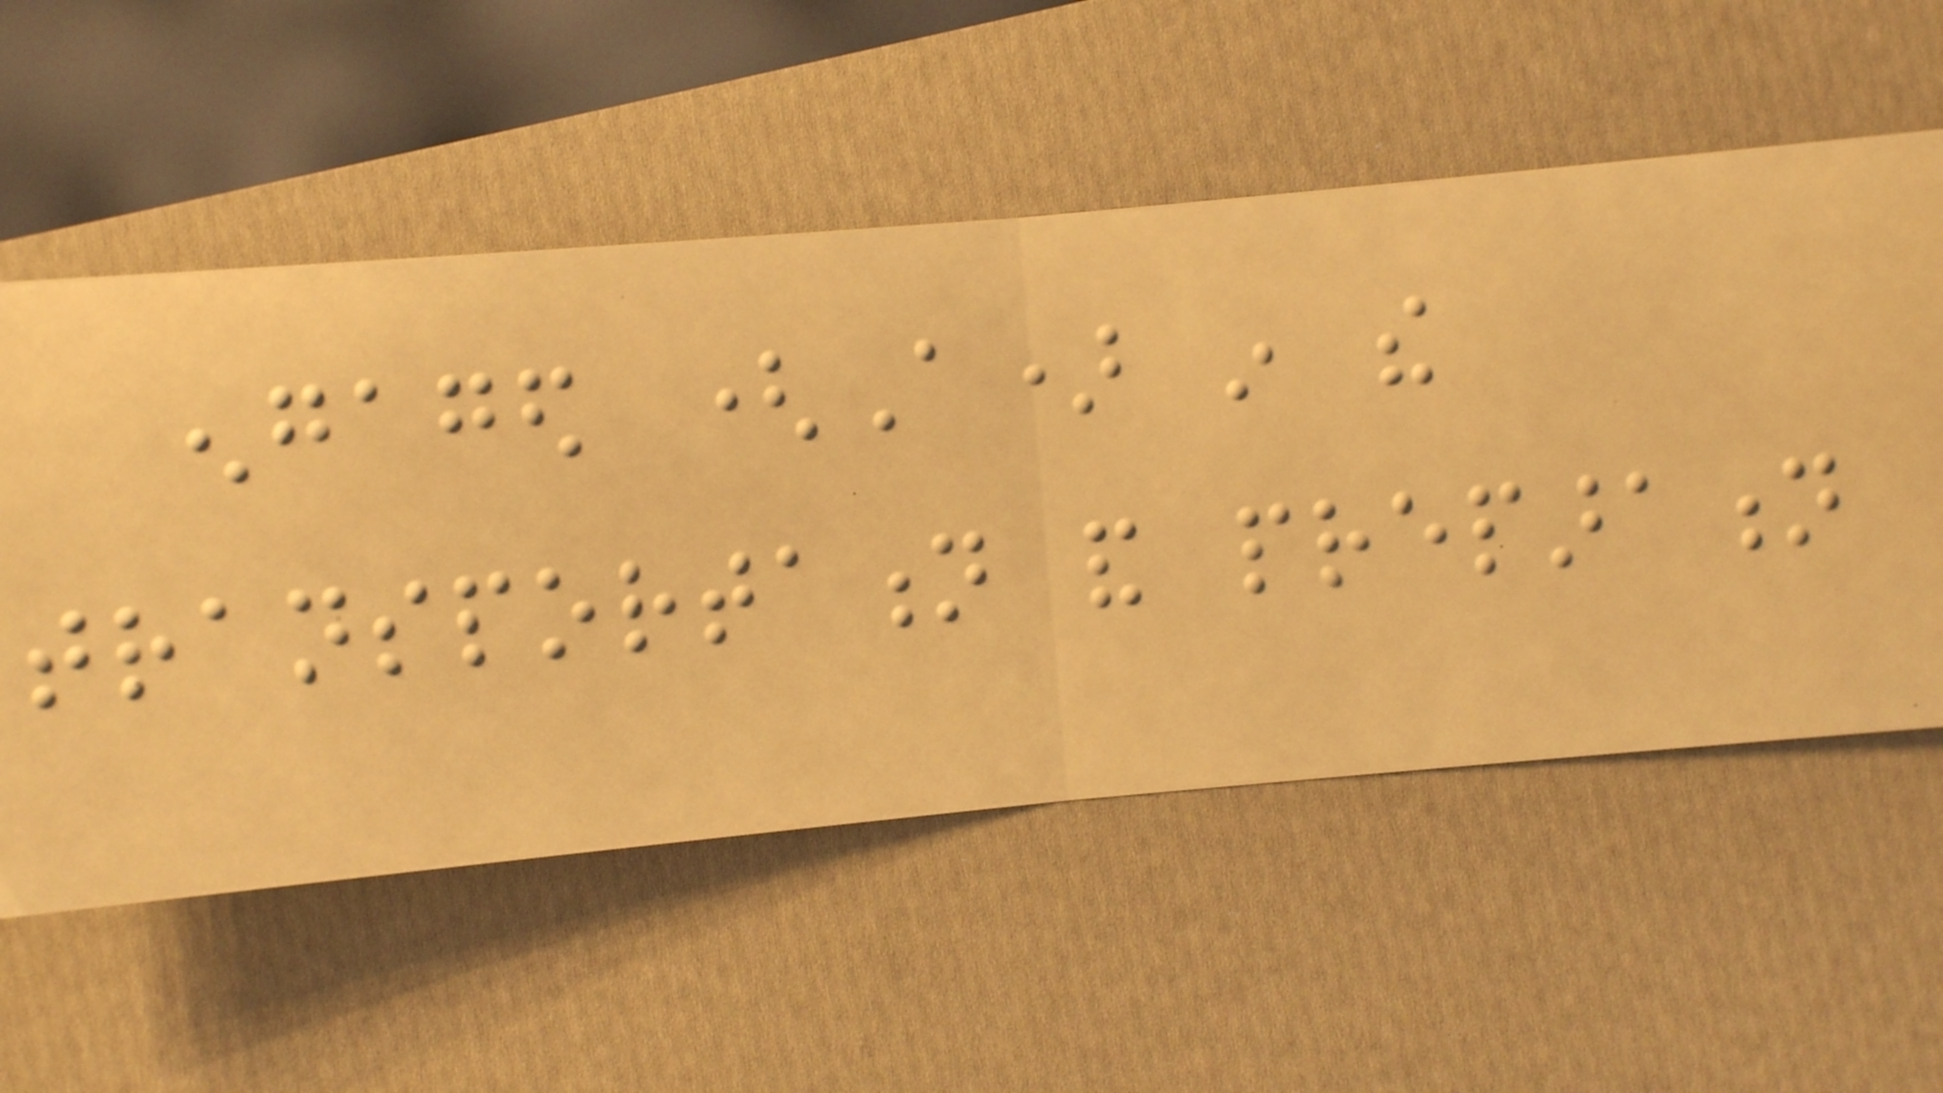engaged (A) in the
transportation and preparation
